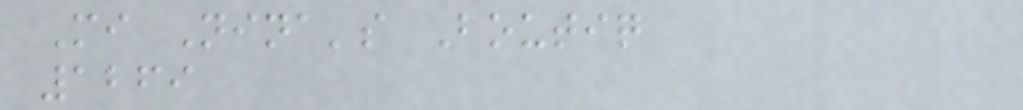Mi Nina's Boutiq
1269
